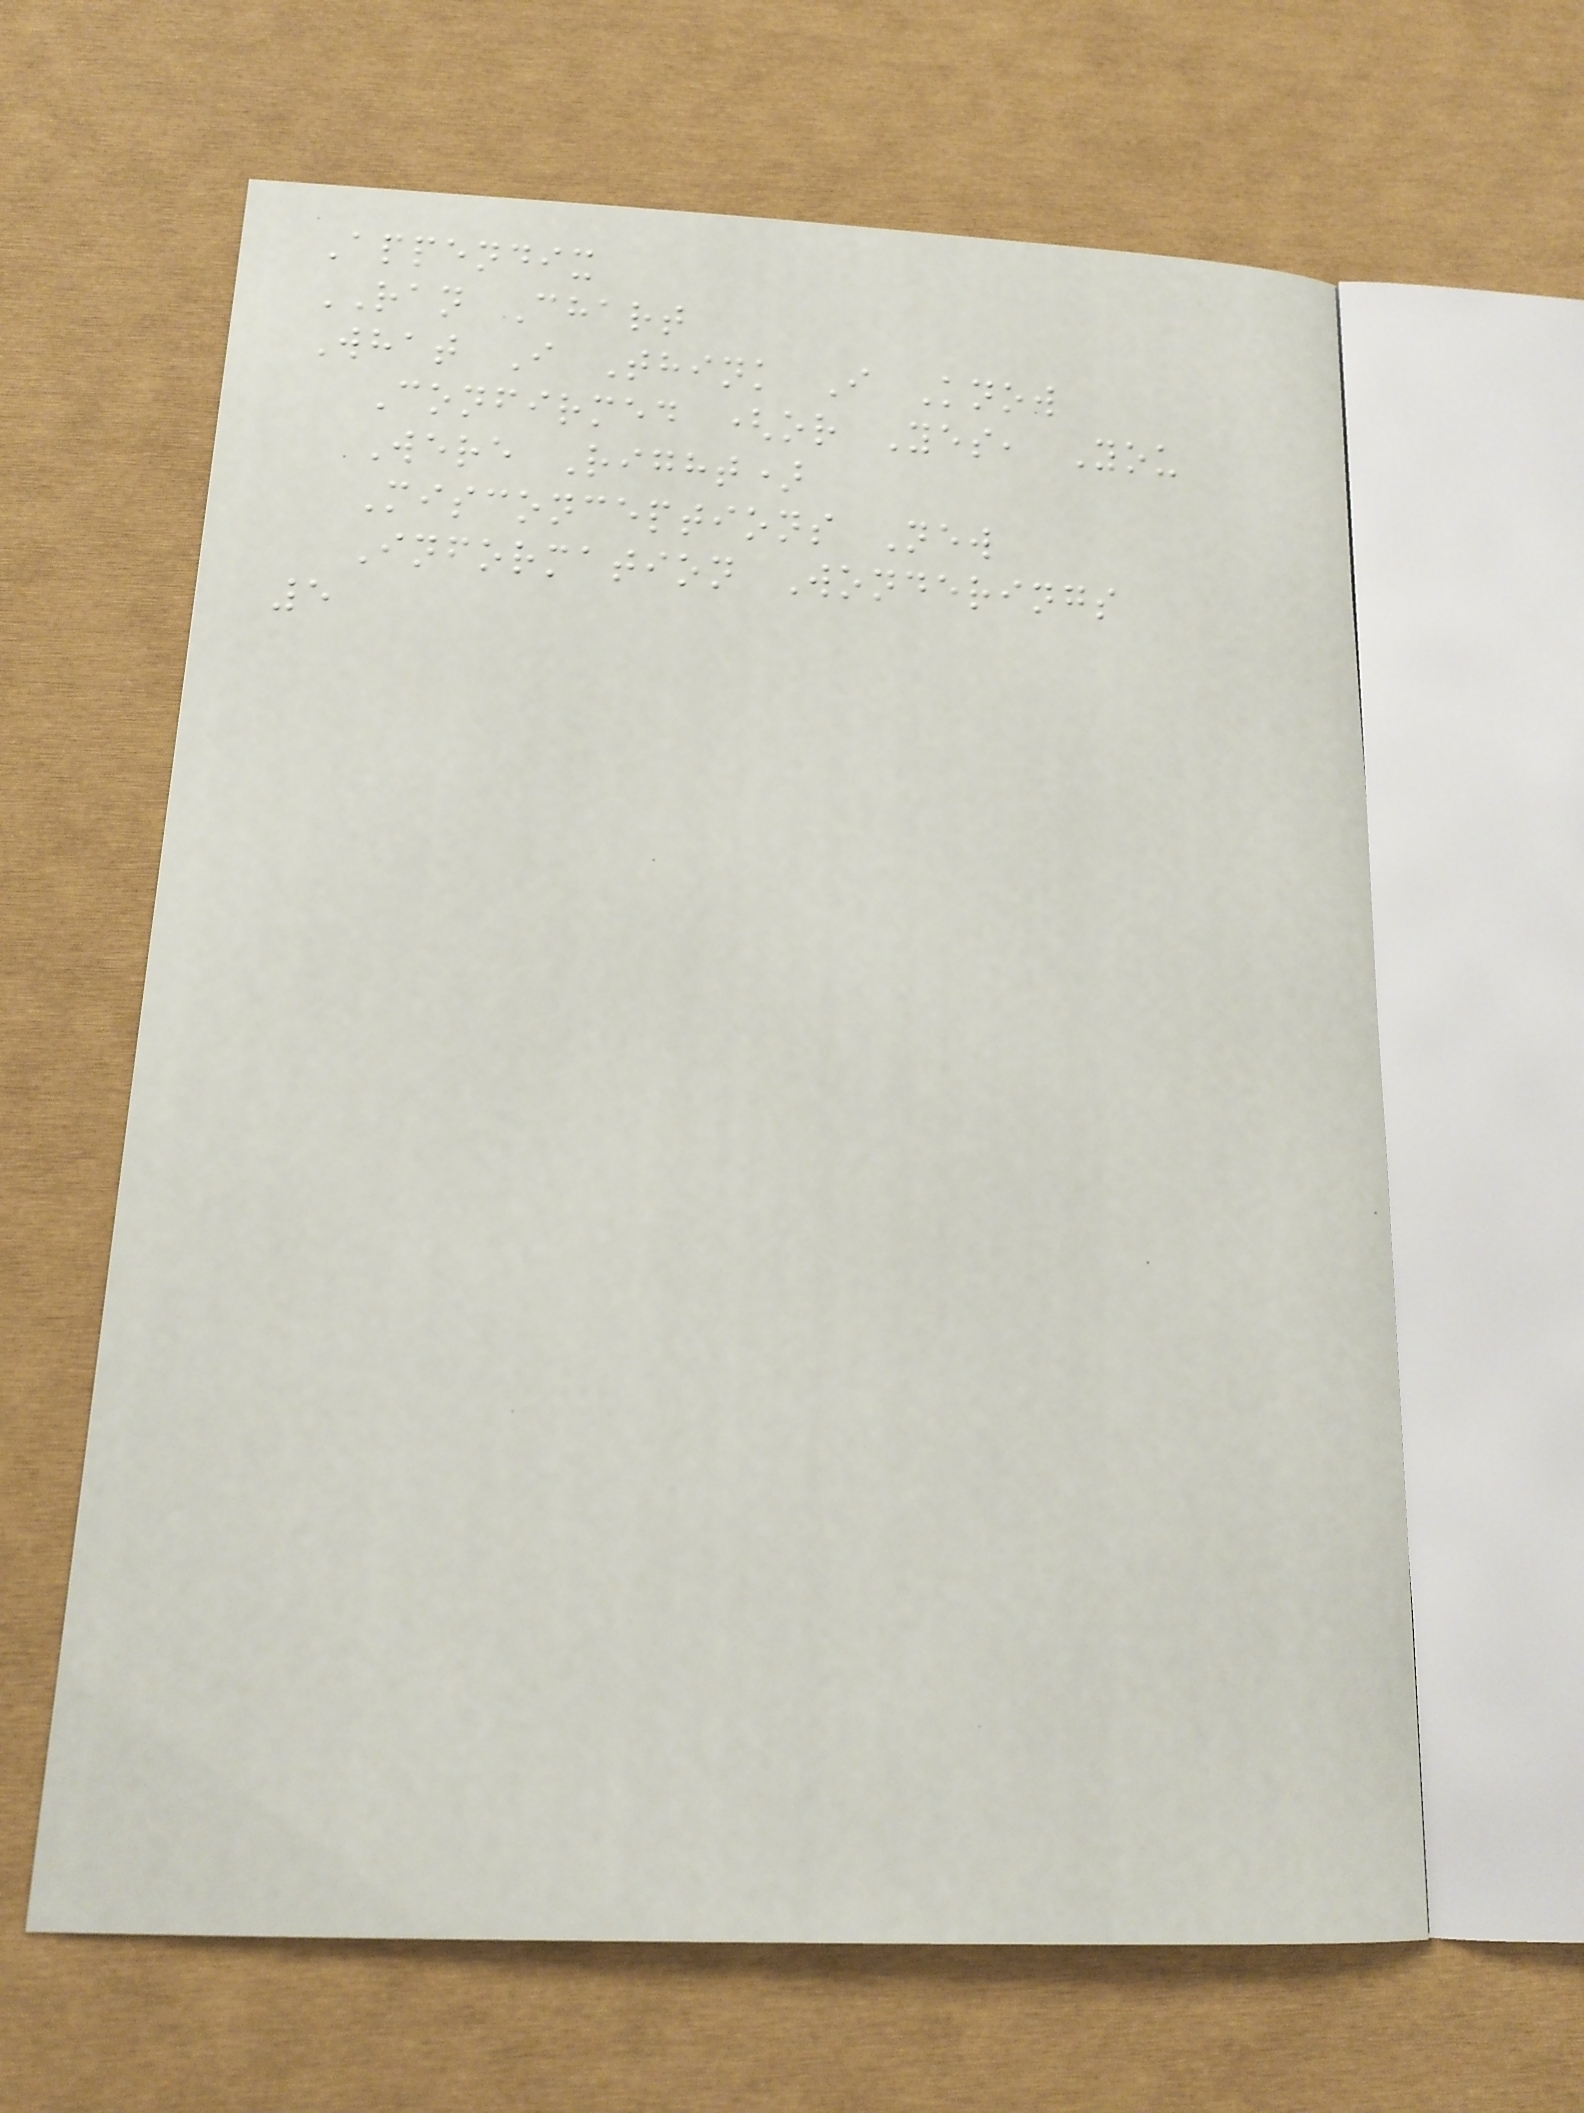Appendix
RAN Chart
What I Think I Know
Confirmed (or Yes, You
Were Right)
Misconceptions New
Information Wonderings
5
